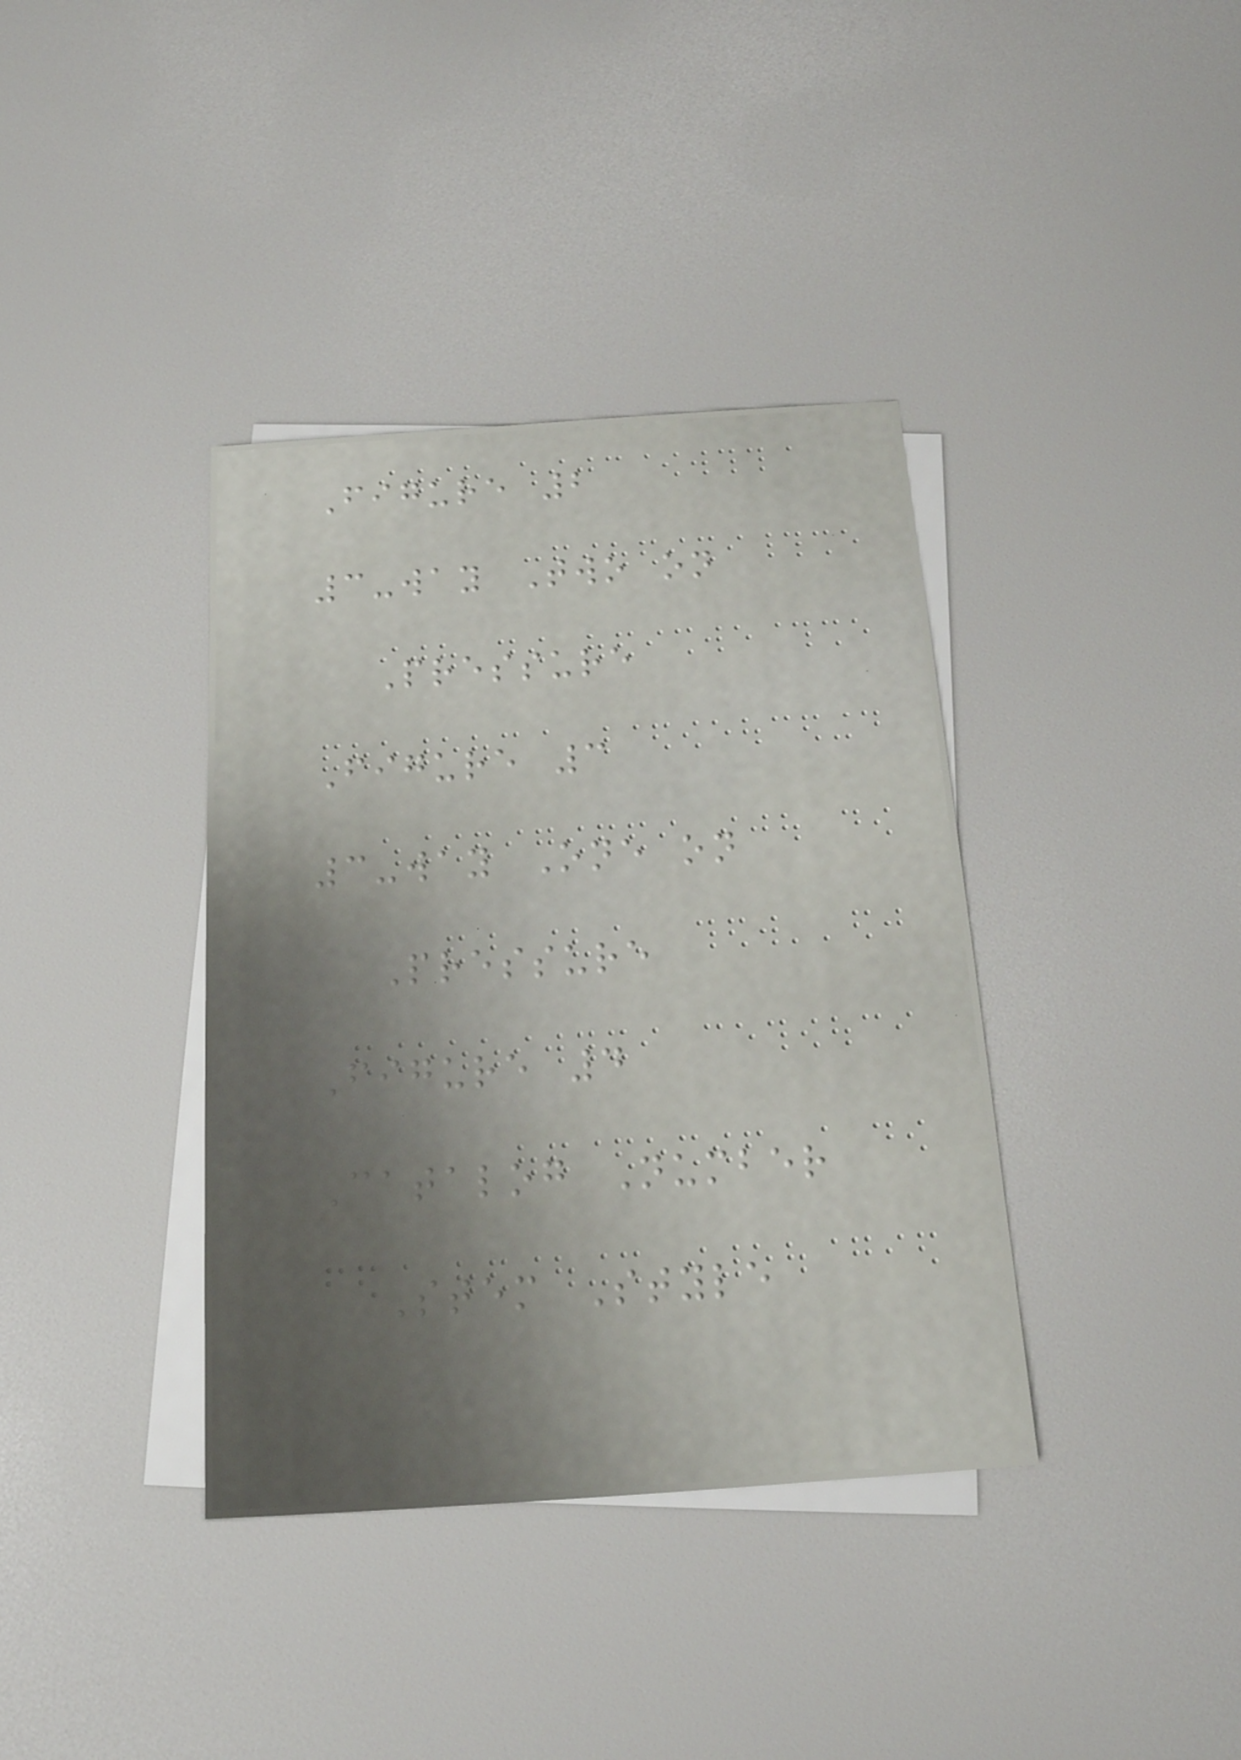Figure 2
3-way Two on
Pressure
Figure 3
3-way One on
Pressure
Figure 4
Catalog Number
Stem Style
